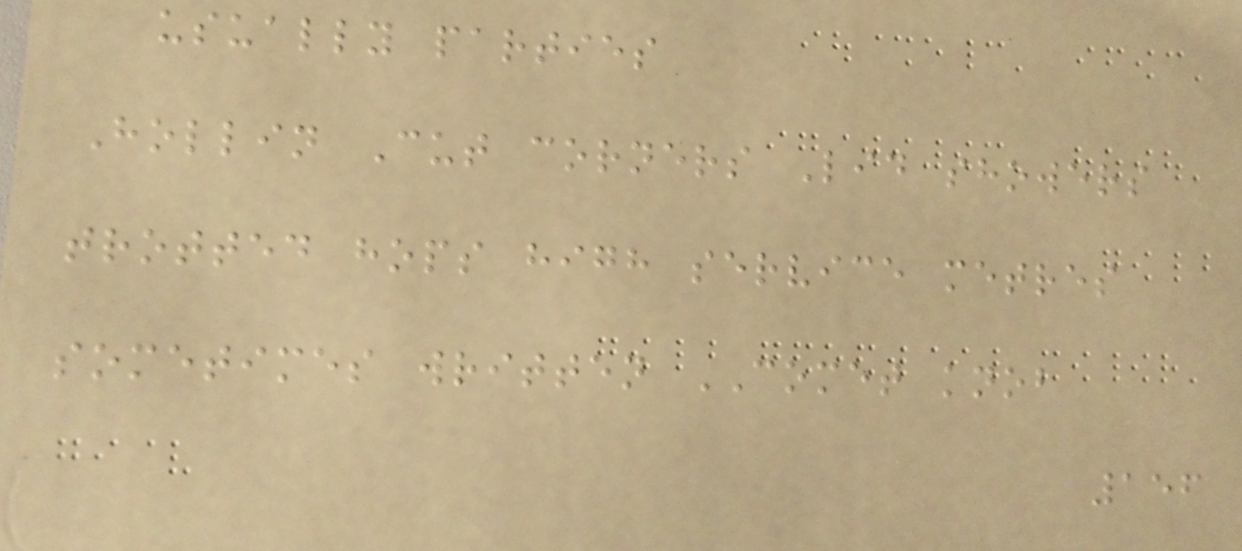usually parties
Hollin Cut corners Lid showers
trotted hops high service metres
sometimes written COMET knob
156
